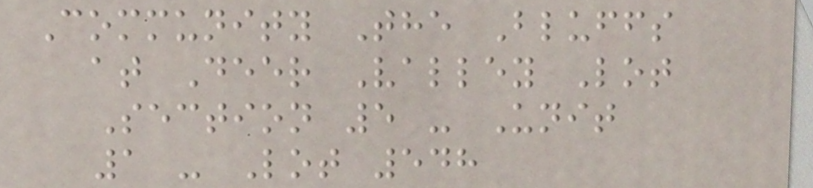Community The Bluffs
at Deer Valley Lot
Section 5 - Unit
1 - Lot 548
